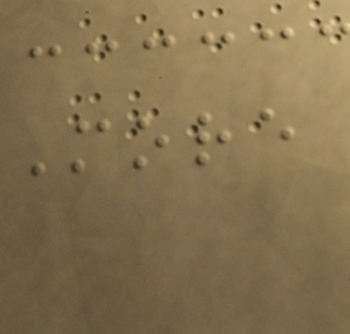More
